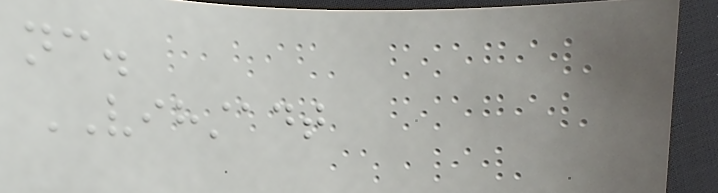nc.
VIHSTADT
